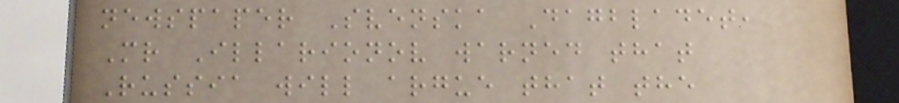newspaper Svenska Dagbladet,
Mr Illarionov warned that
Russia will argue that the
